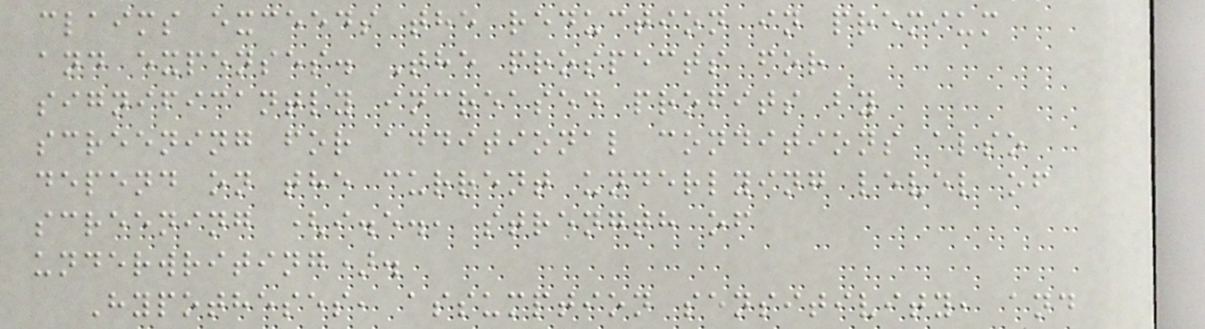claims exceeds the reduction in premium
and expenses. The prospects for
significantly increased profits by
screening for additional conditions also
depend on the current underlying level of
screening (i.e., strength of
underwriting).
Hypotheses, assumption sensitivity, and
